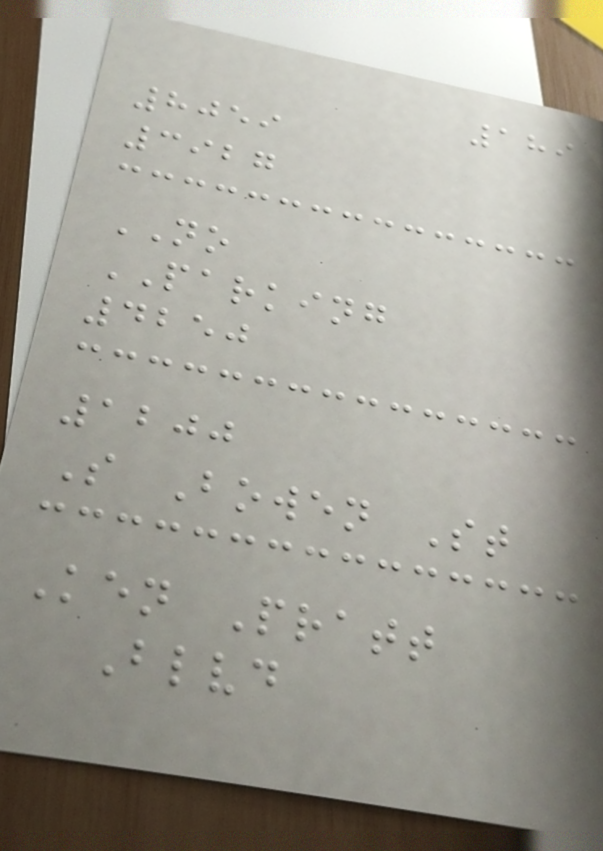189
8059
3927
NO
PARKING
4250
1200
S Bowen St
Ken Pratt
Blvd
